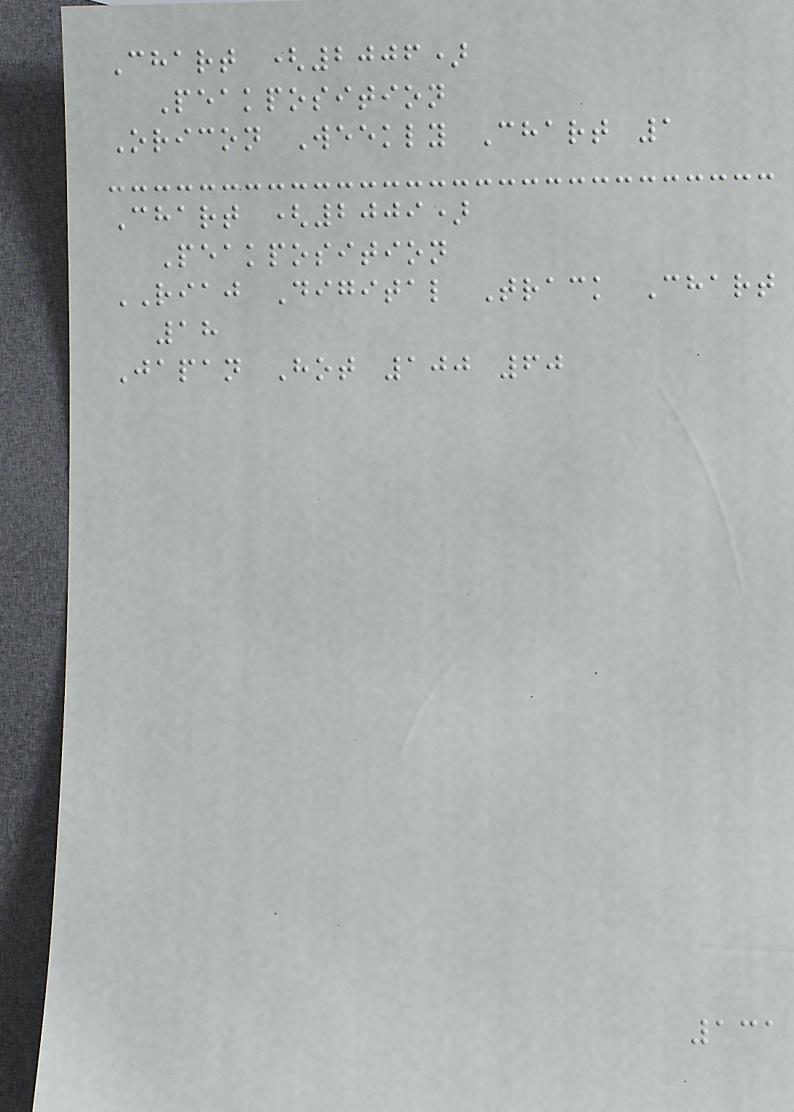Chart (2006)
Peakposition
Oricon Weekly Chart 1
Chart (2009)
Peakposition
RIAJ Digital Track Chart
18
Japan Hot 100 60
131
